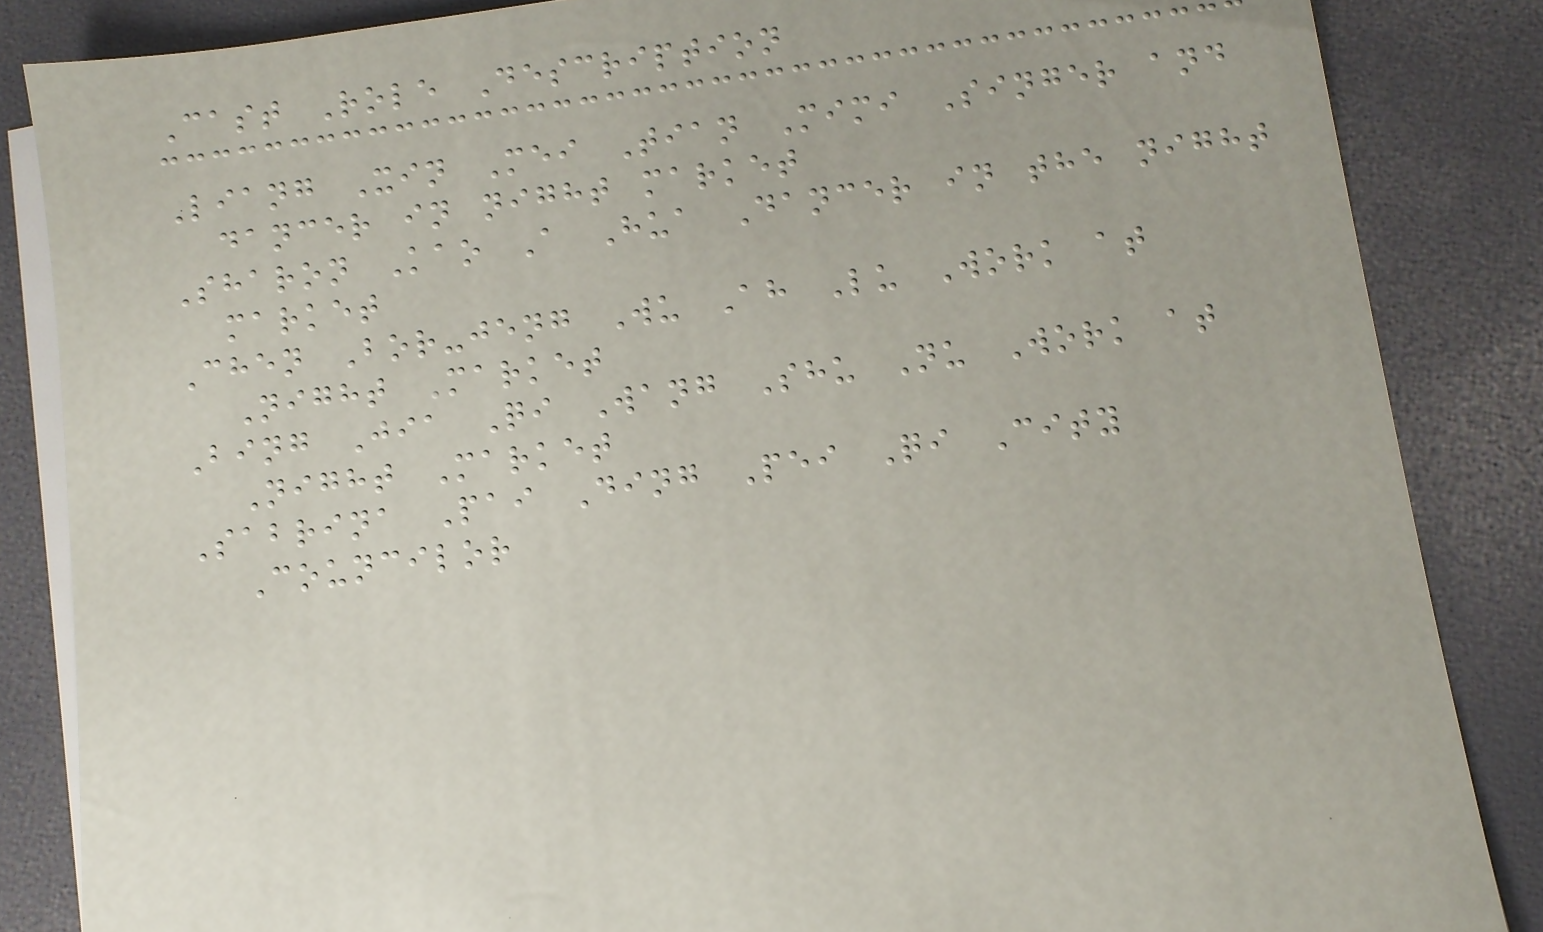Cast Role Description
Liang Xin Mei Tian Mimi Singer and
dancer in night market
Sharon Kao A Hua Dancer in the night
market
Chen Bor-jeng Wu Ah Lu Work at
Night Market
Bing Jia Qi Wang Shu Nu Work at
Night Market
Sabrina Pai Ding Pei Qi City
Councilor
